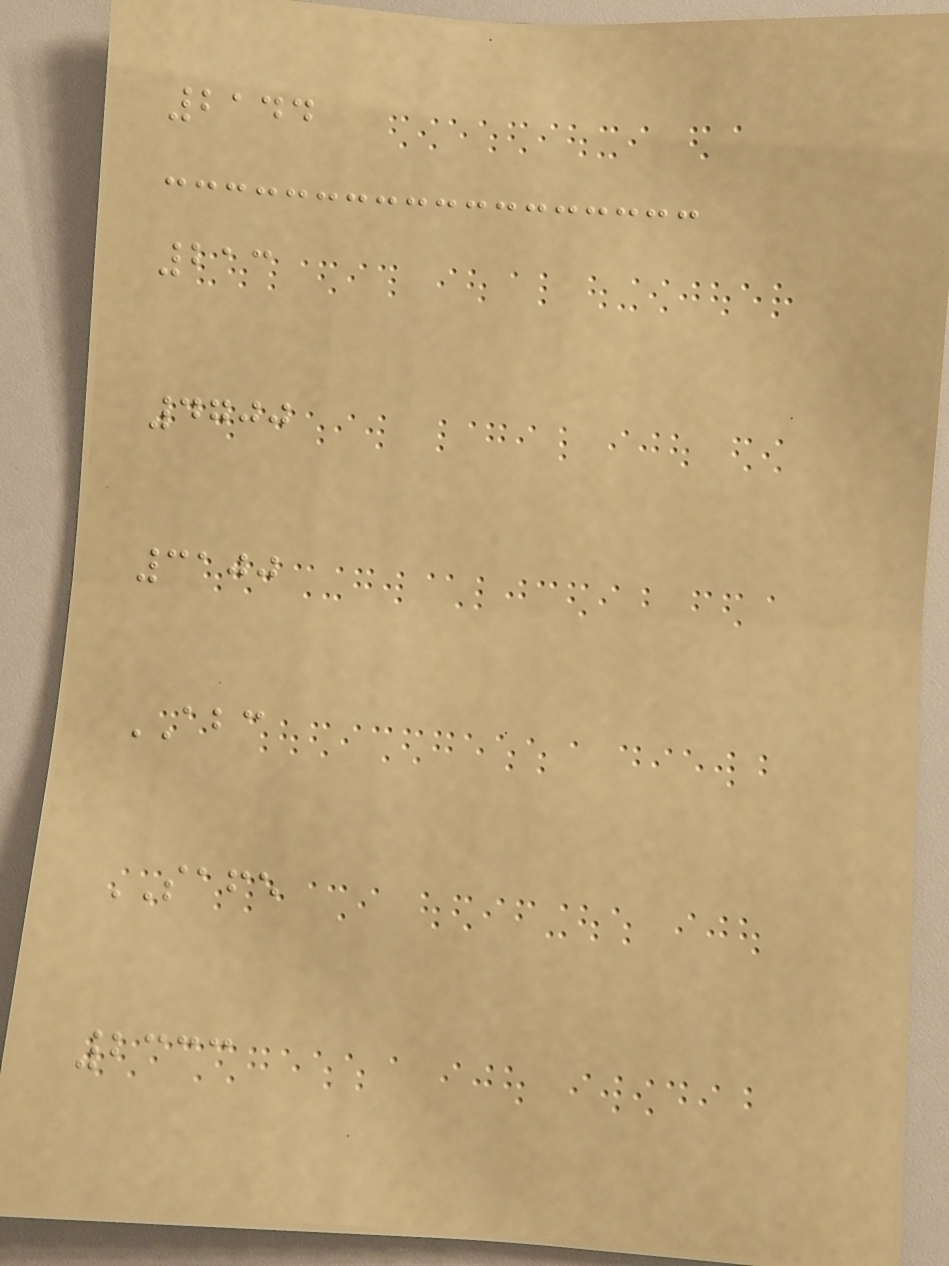2144
213
4700
3100
ABC
SAFE
2333
